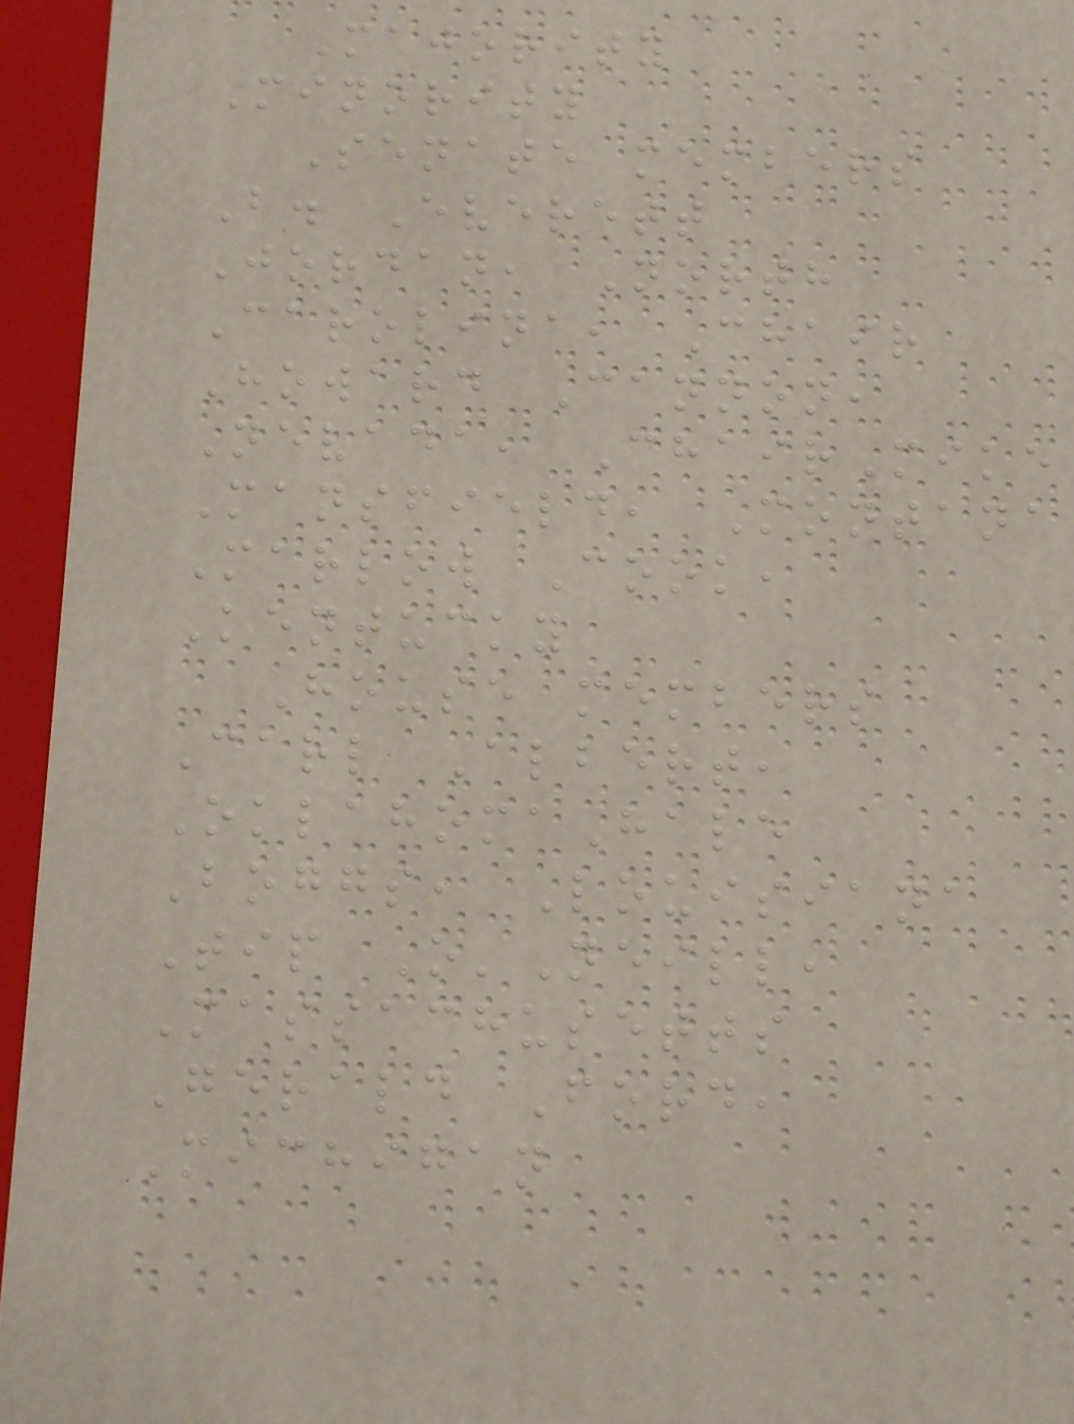Majority
Minority
Senate members
B. Everett
Jordan, North
Carolina, Chair
Howard Cannon,
Nevada, ChairMike
Mansfield, Montana
Marlow Cook,
Kentucky
House members
Carl Albert,
OklahomaHale
Boggs, Louisiana
Tip O'Neill,
Massachusetts
Gerald Ford,
Michigan
